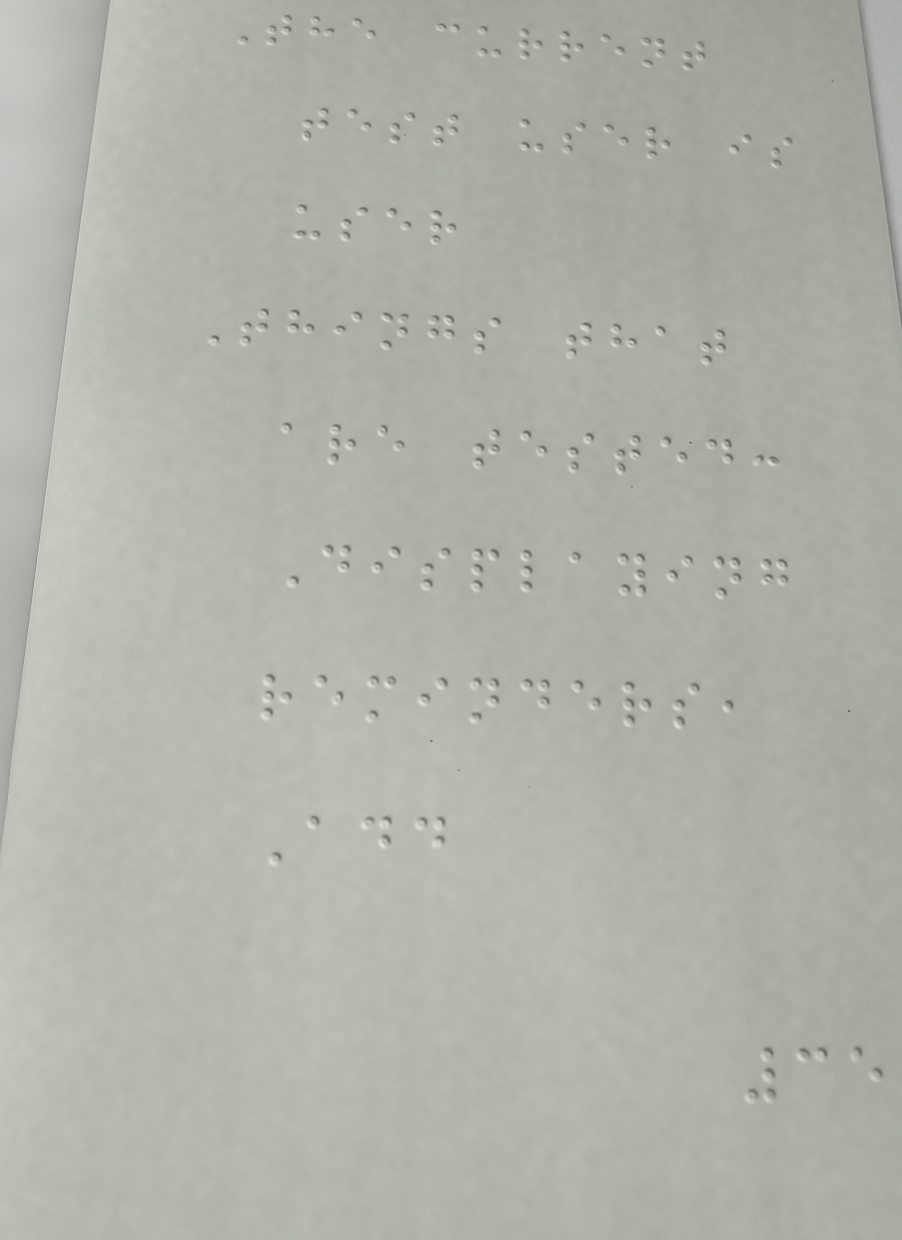The current
test user is
user
Things that
are tested:
Displaying
reminders,
Add
35
